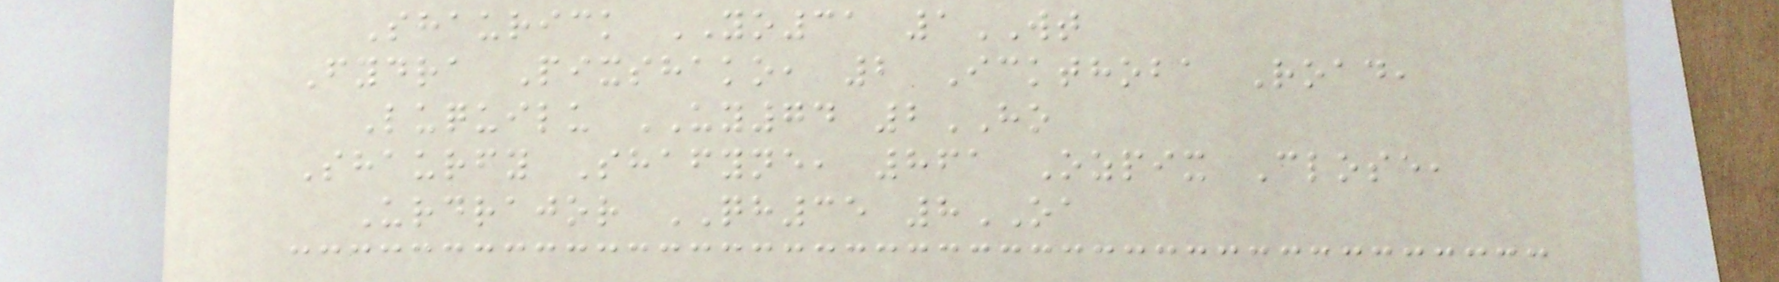Shaurick YO31 1WT
Fydra Pixshako, 2 Ickthoba Road,
Luquilu UY74 2HO
Shaurfy Shafyne, 861 Ozpix Close,
Urdrajor QH35 8OA
